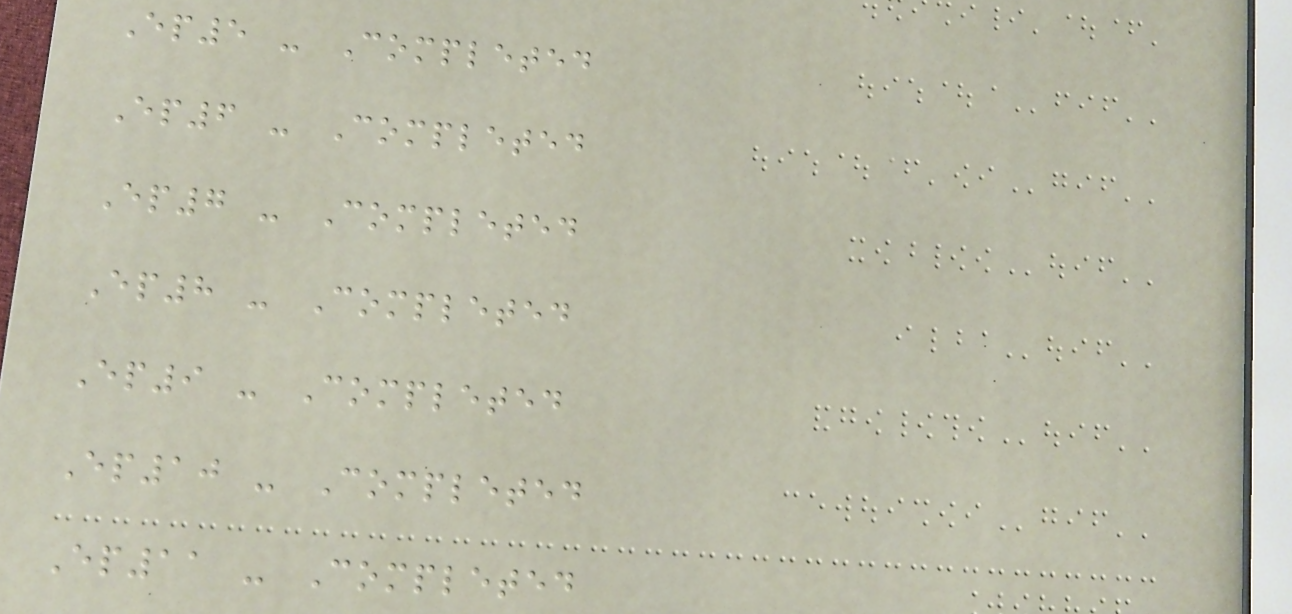Ep5 - Completed
Ep6 - Completed
Ep7 - Completed
Ep8 - Completed
Ep9 - Completed
Ep10 - Completed
Ep11 - Completed
